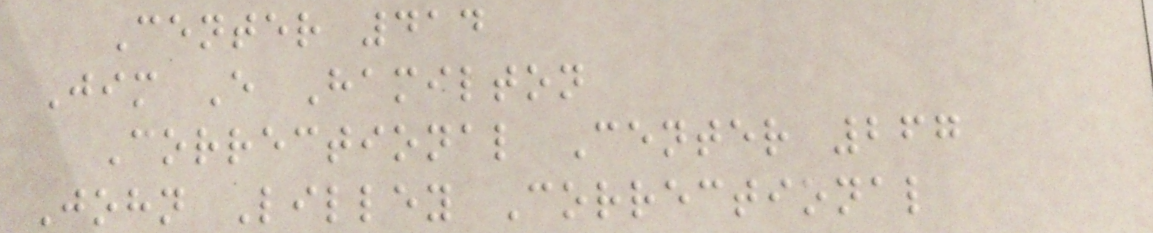Center 414
Jim E Hamilton
Correctional Center 267
John Lilley Correctional
